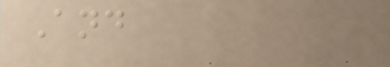And
